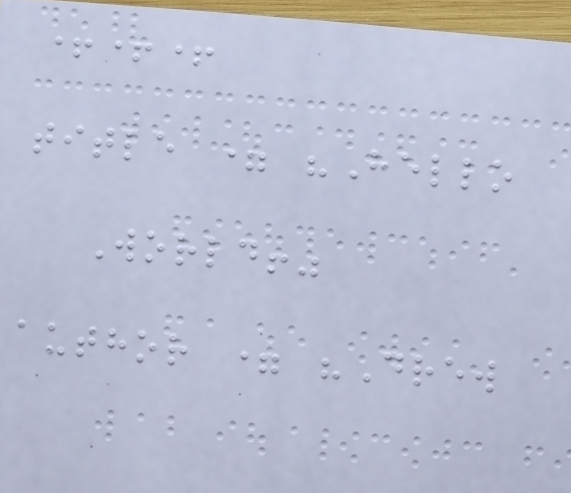+++
title = "Hello
World!"
author = "Drew
